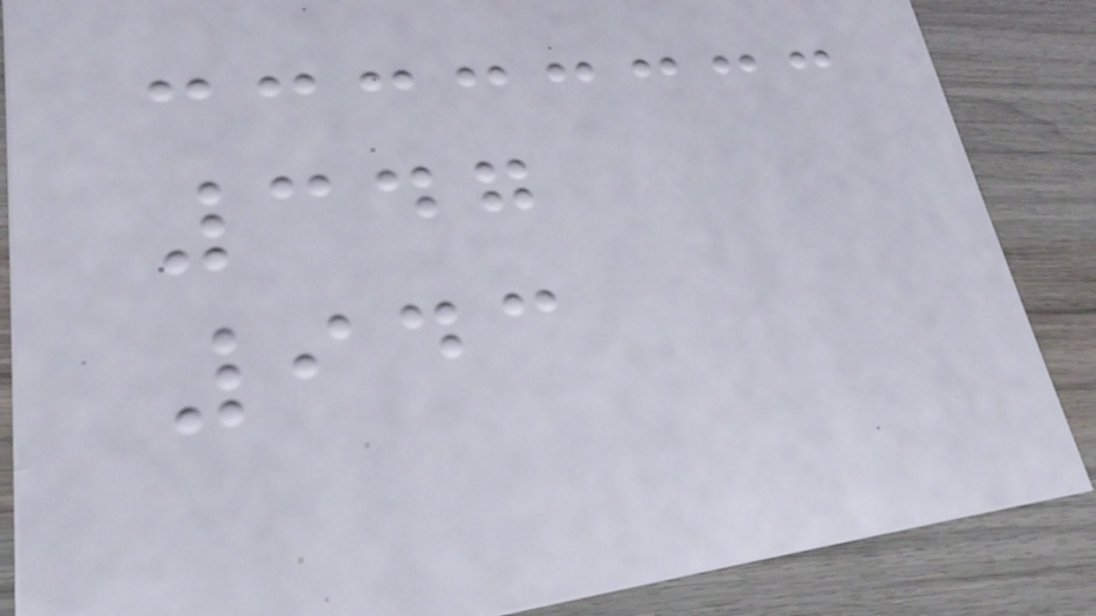347
943
